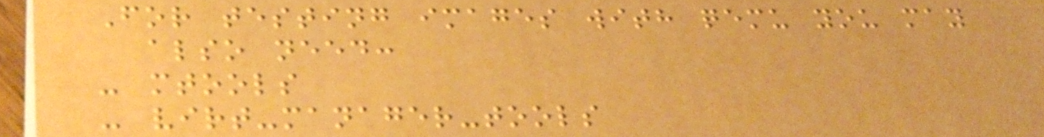For testing images with qemu you may
also need:
- mtools
- virt-manager-tools
